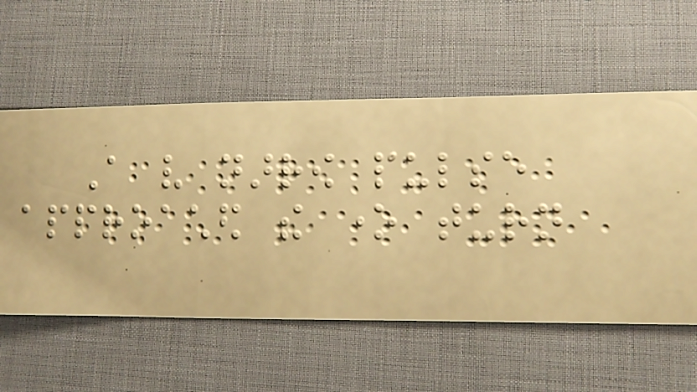A very narrow pulse
approached the one turn
